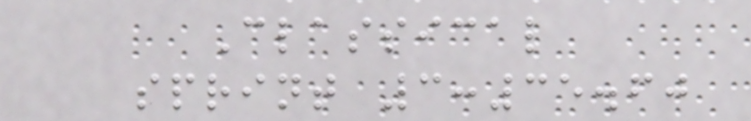Classical
sprint 3:35.60
